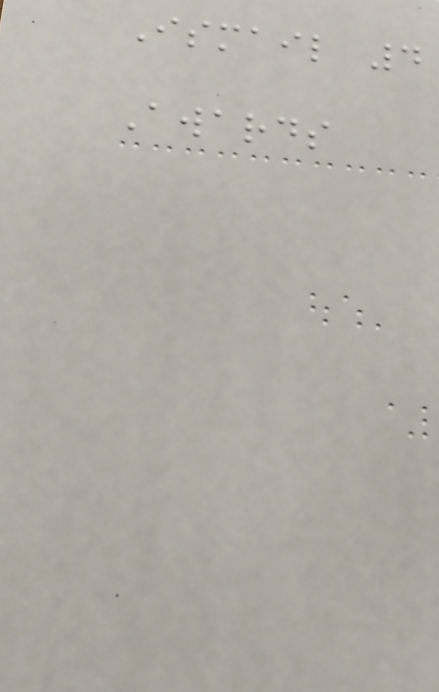Ismail 4
Awards
